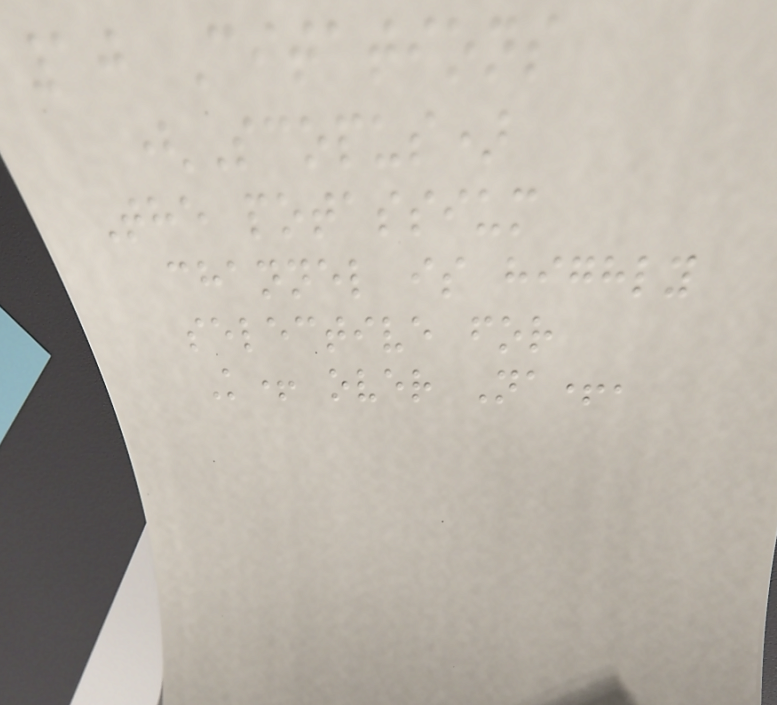10 Citations
(Scopus)
The potassium
channel is highly
selective for
K+ over Na+,
